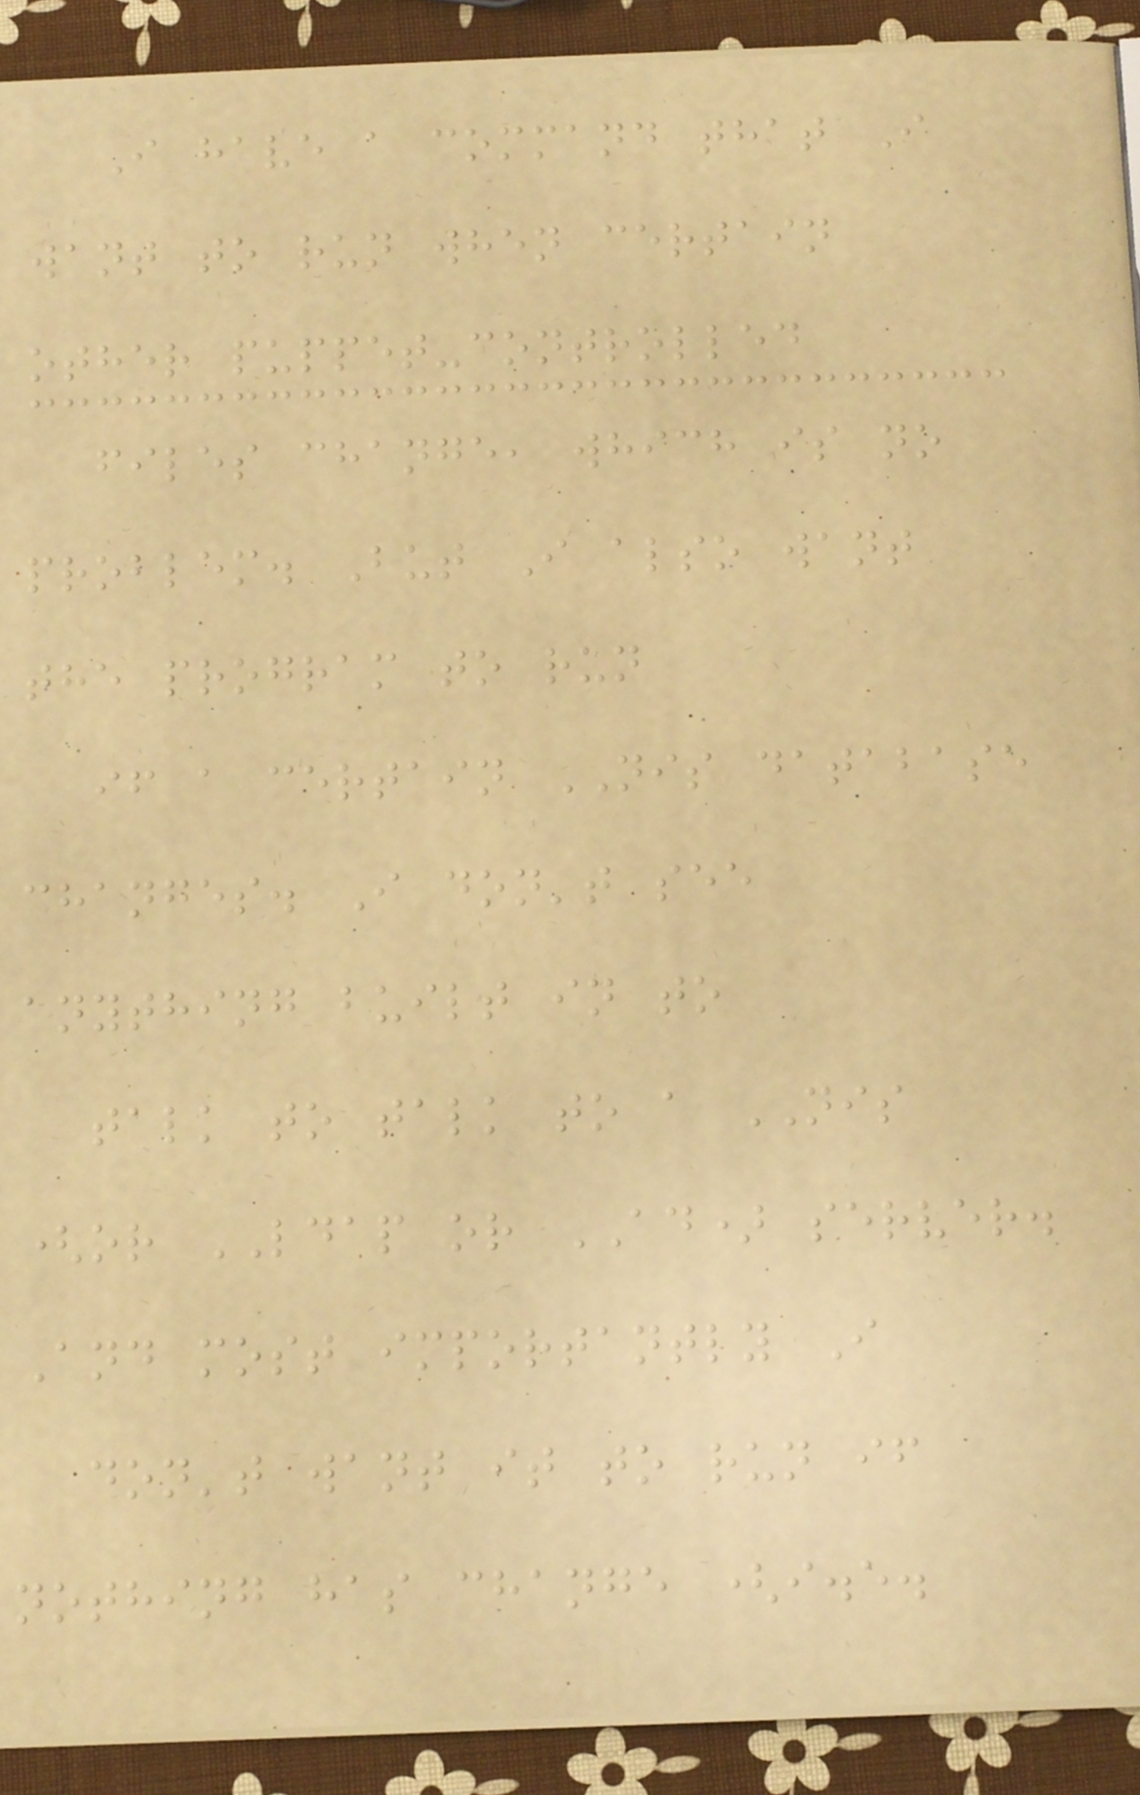I have a command that I
want to run when certain
other puppet-controlled
files change, which is no
problem. But I also want
the program to run
if a certain NIS database
changes. I don't see
anything built in to
talk to talk to a NIS
(or LDAP or AD) server.
And most importantly I
don't want it to run if
nothing has change (i.e.
